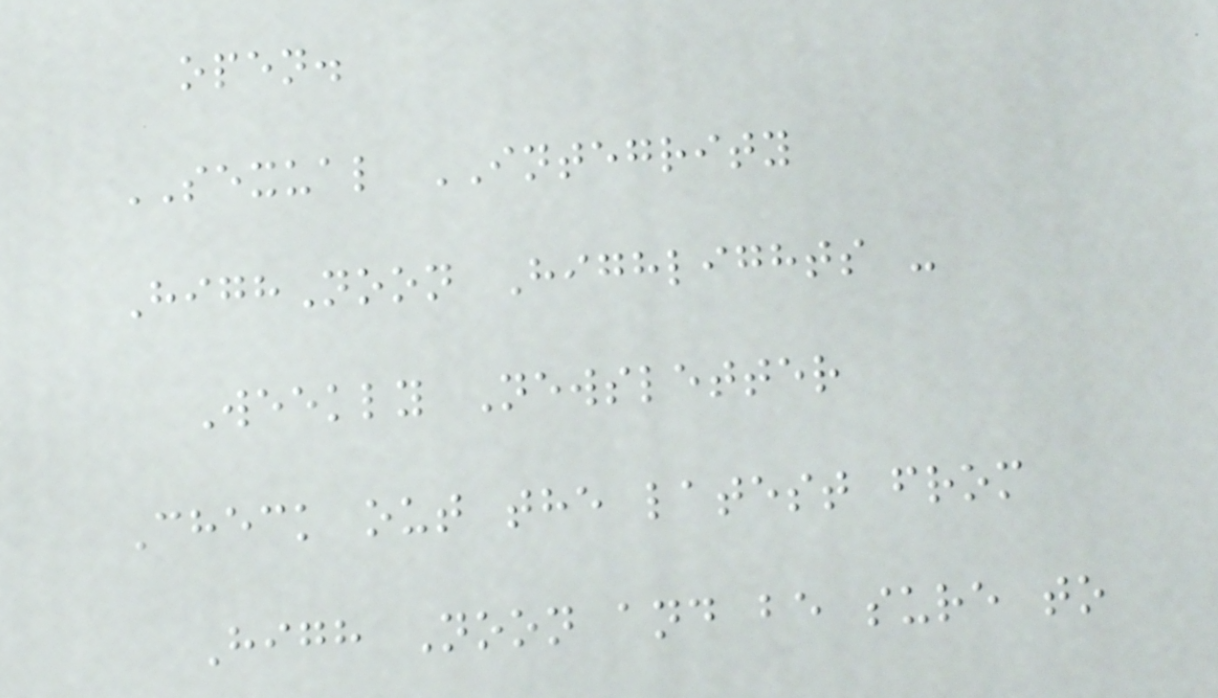open.
SEXUAL INTEGRITY
HighNoon Highlights -
Weekly Newsletter
Check out the latest from
High Noon and be sure to
